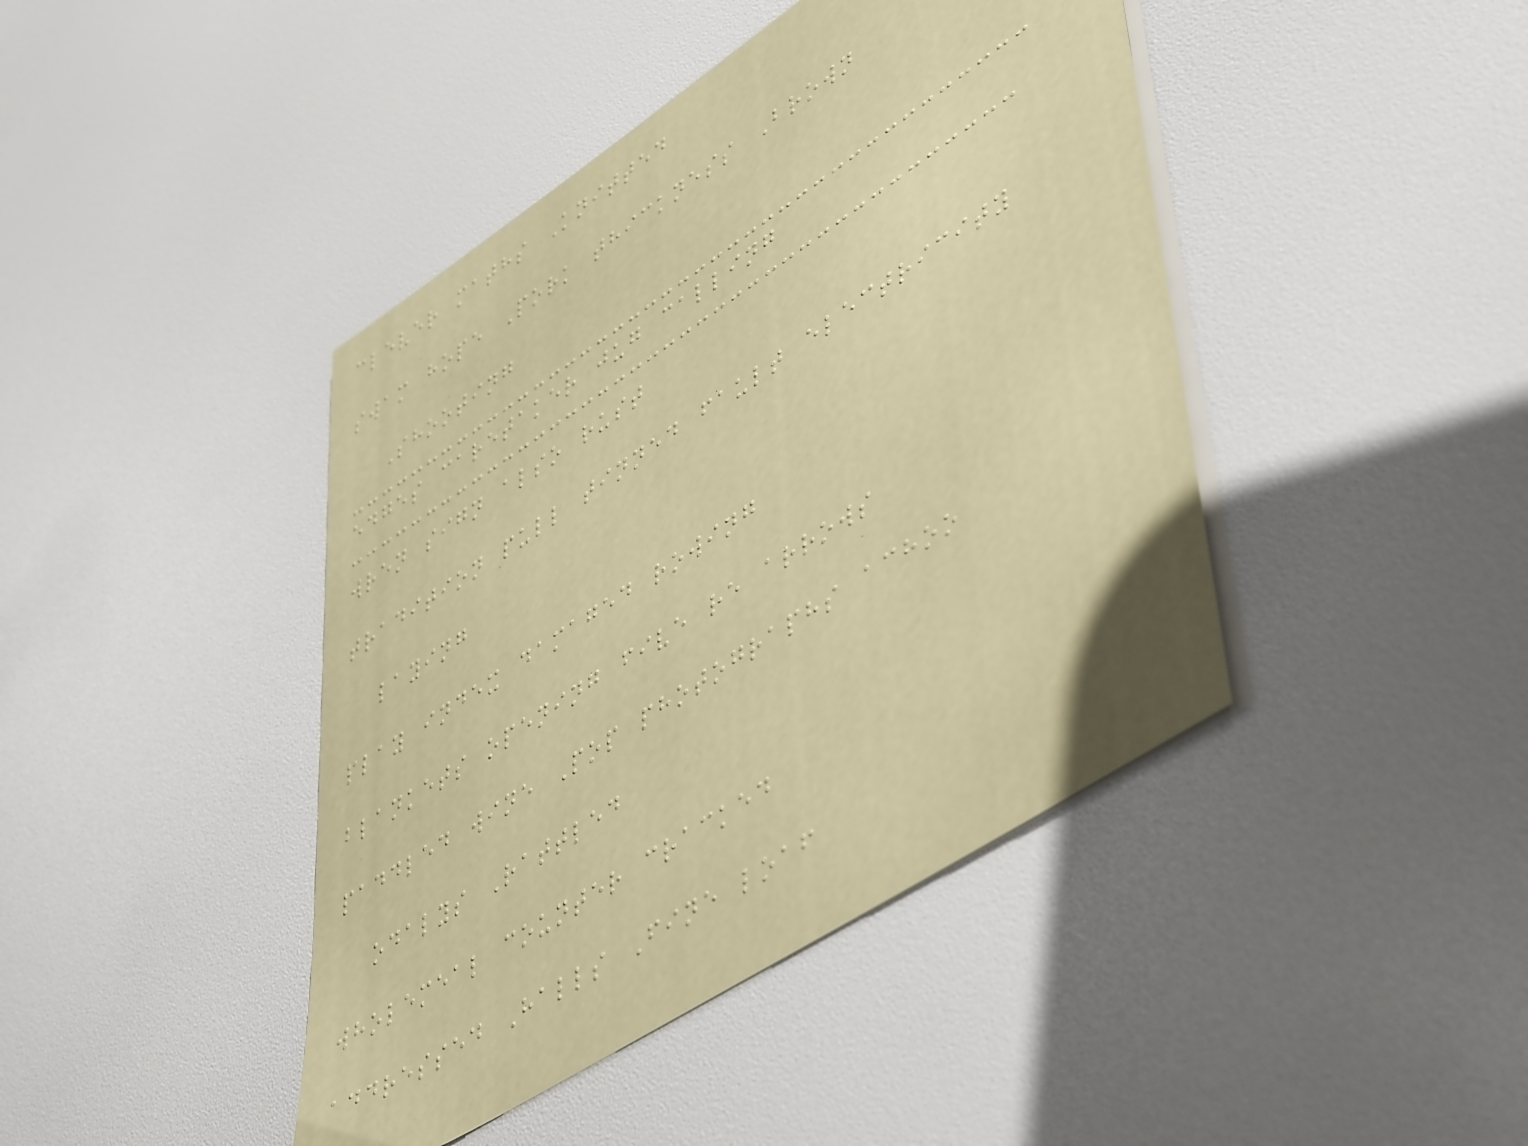clever maths Knitted
swam hope Pork thickness Brown
Shooting
edges caretaker jug calling
wren sign also rust
tradition pull tinned fault electricity
laying
play index damaged rowing
blankets opening five re arrows
paddled wine Pop photographs achoo
odalys Rattled
wholemeal counter cracked
addressed Halls Fine loaf
